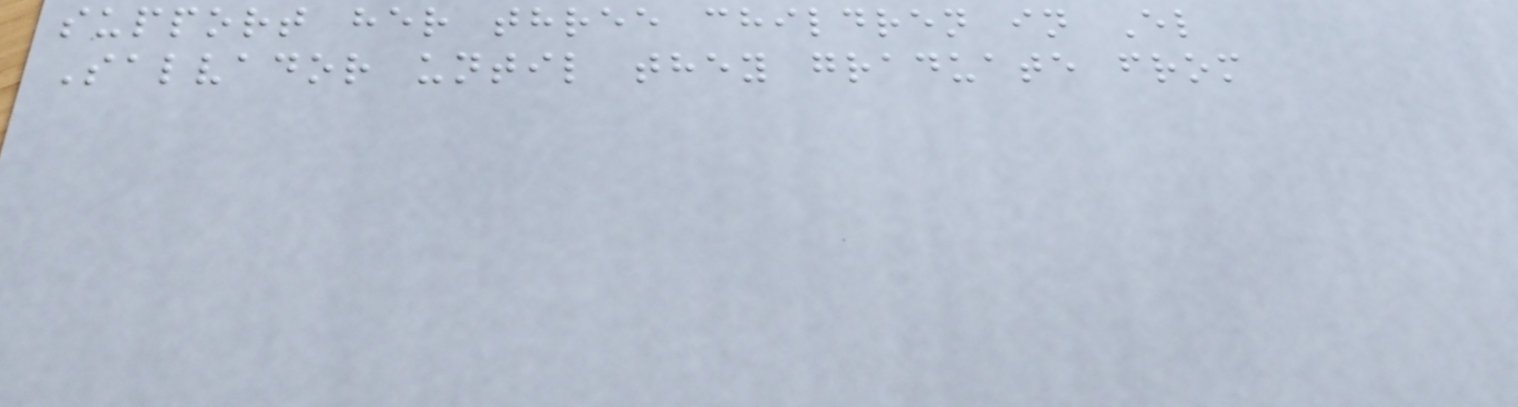support her three children in El
Salvador until they graduate from
